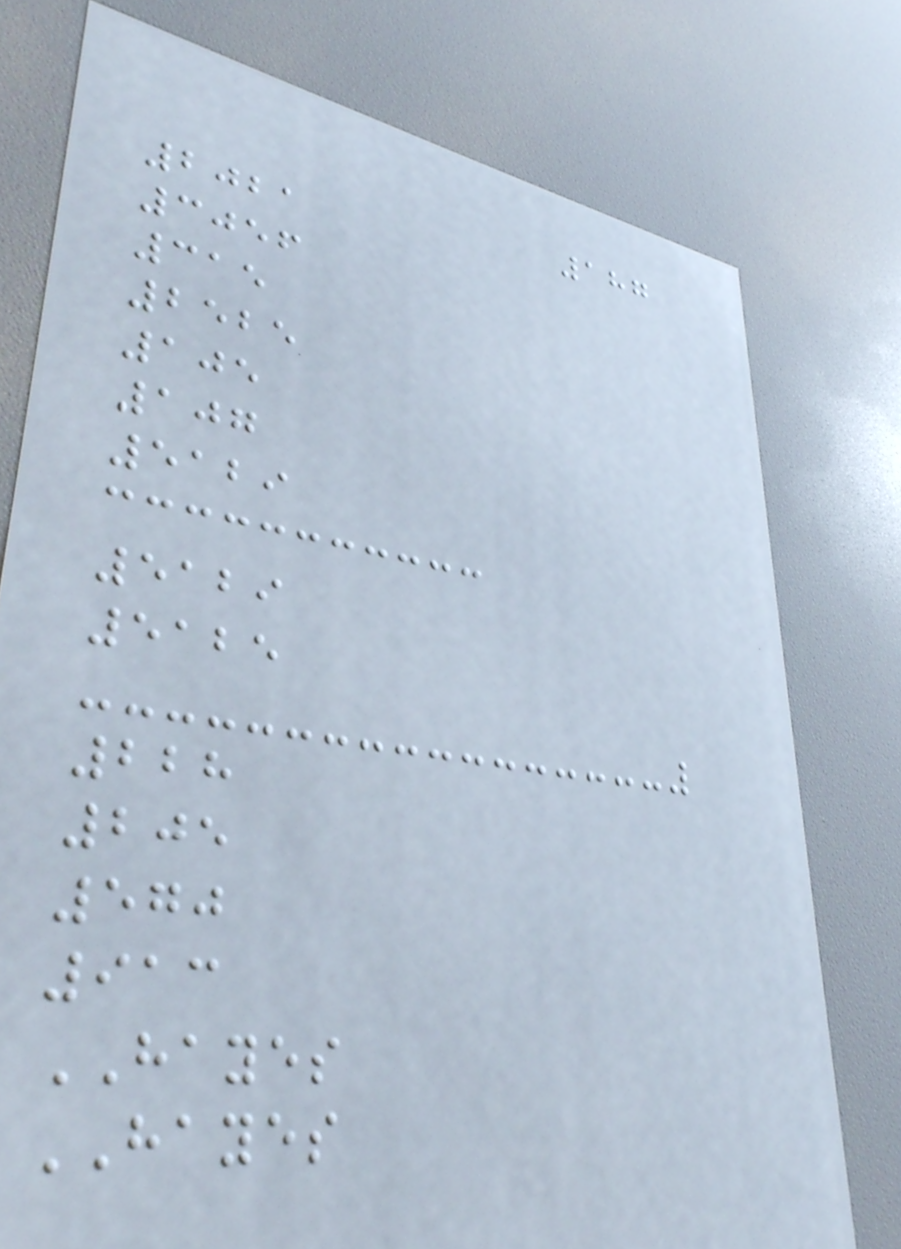187
2021
3056
315
2525
105
107
5129
5129
5125
228
205
570
913
HAYES
HAYES
